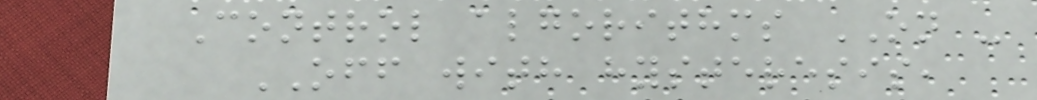Control algorithms ON -
OFF with hysteresis,
